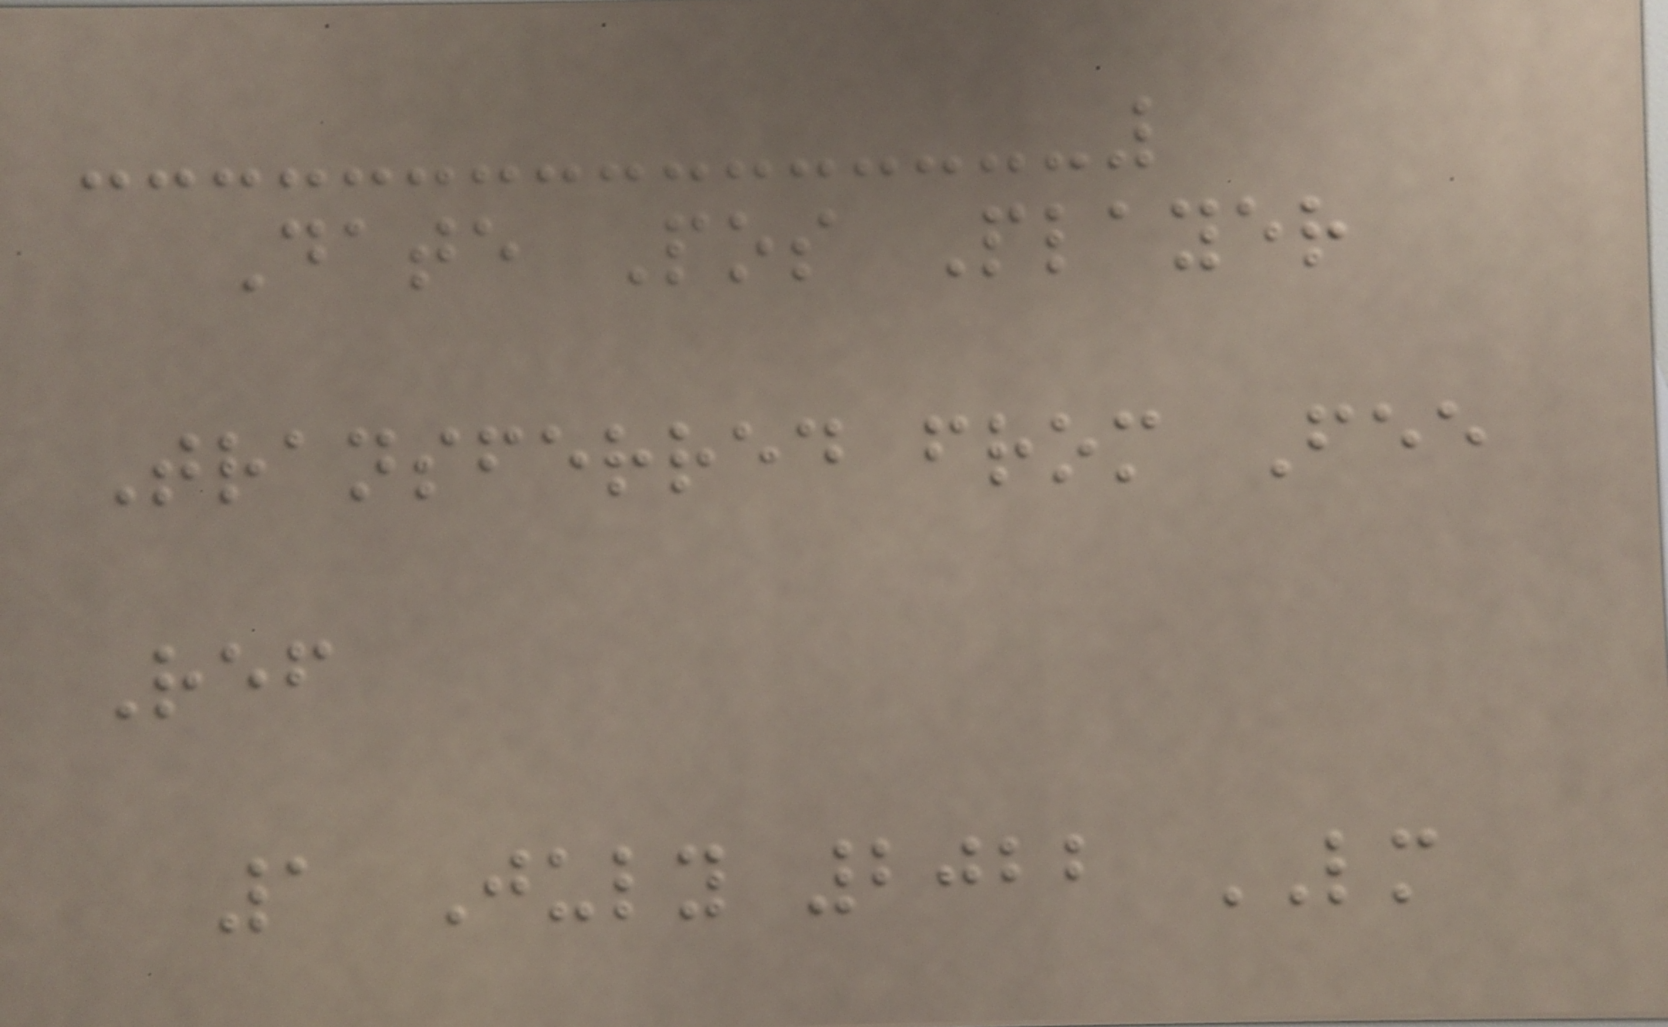Date Pos Player
Transferred from Fee
Ref
1 July 2022 LM
